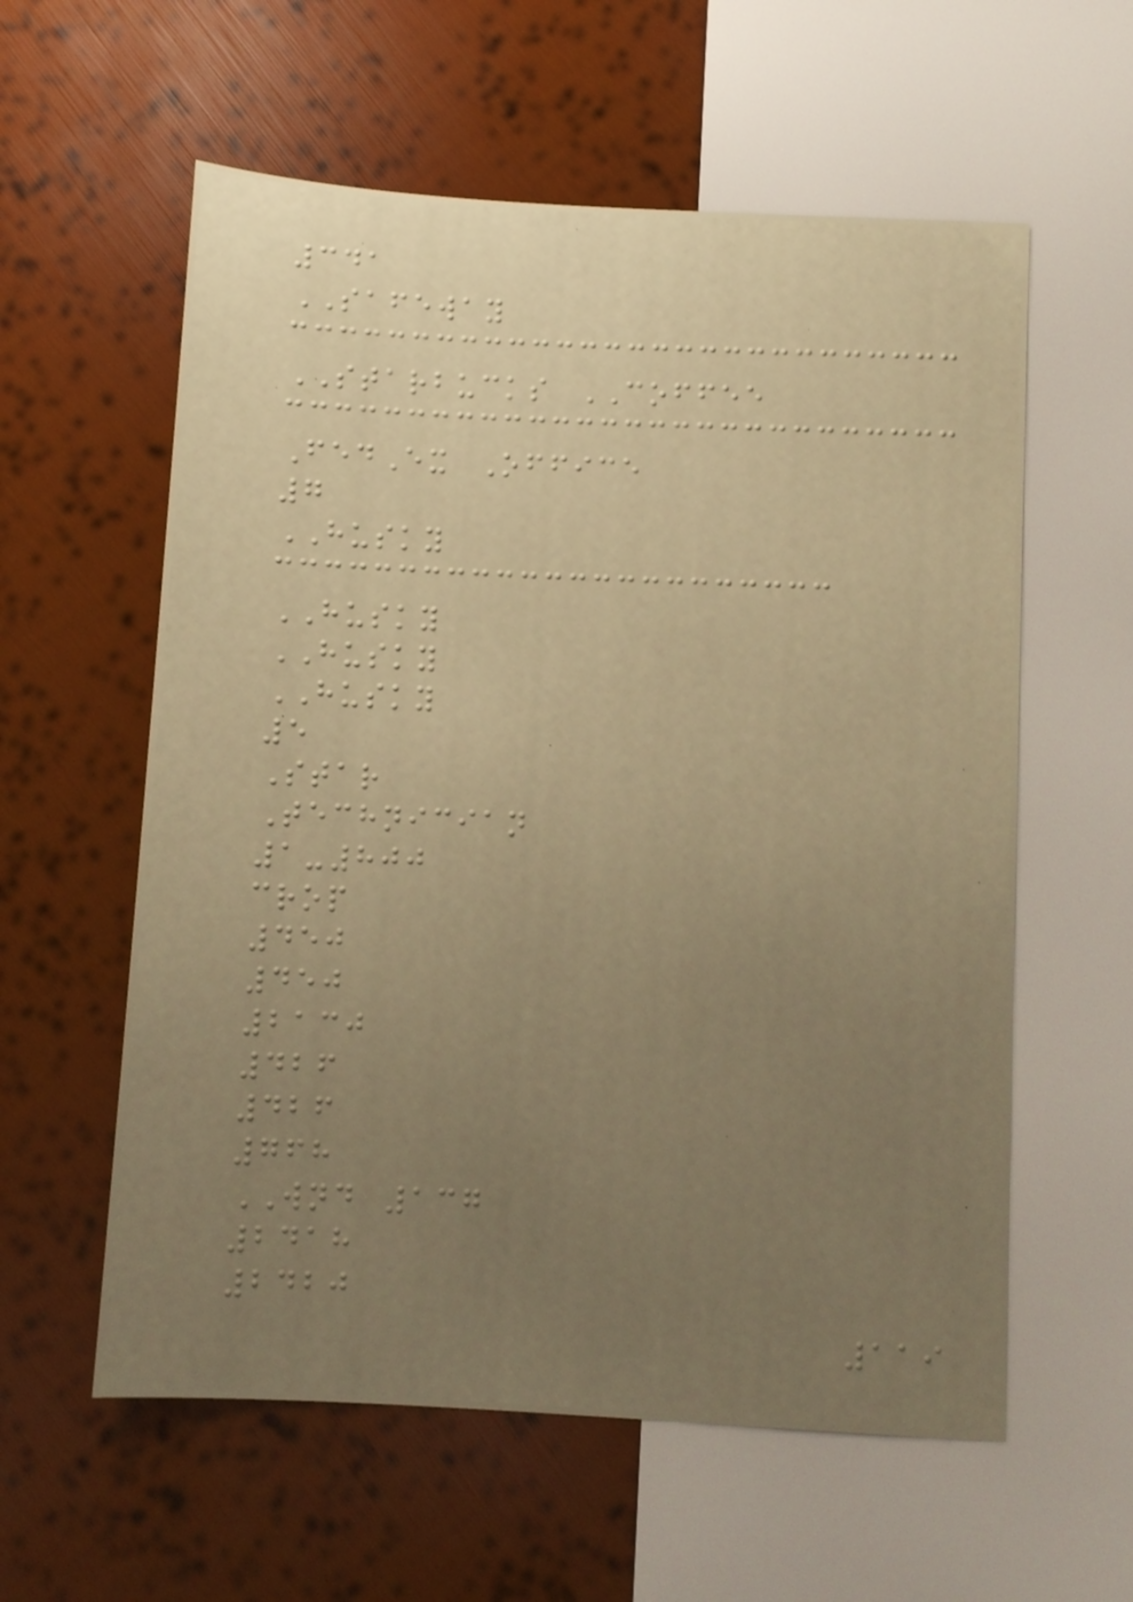341
SAFEWAY
STARBUCKS COFFEE
FedEx Office
7
HUSKY
HUSKY
HUSKY
HUSKY
5
Star
Technician
1-800
crop
450
450
2130
426
426
768
WND 137
2418
2420
119
